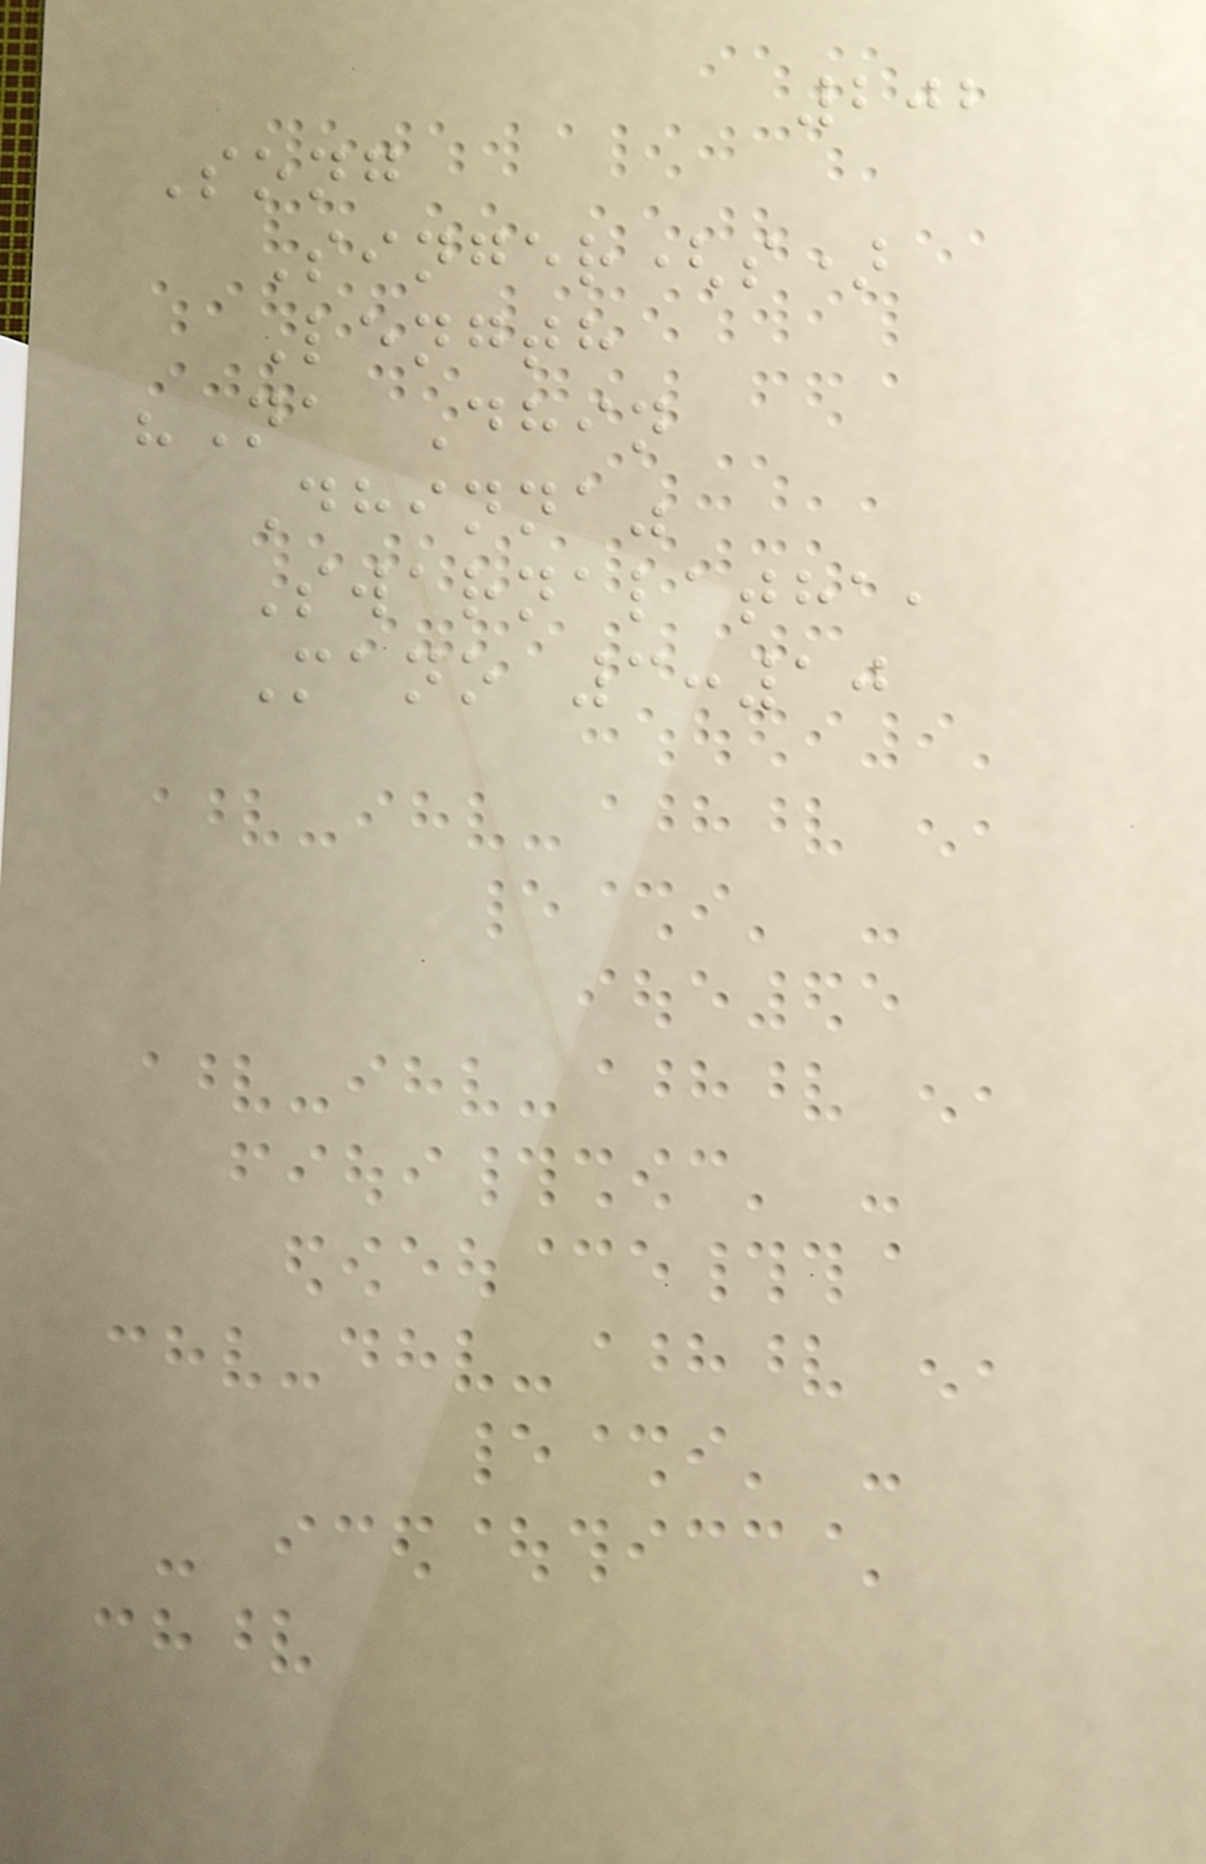202
Song
Singer(s)
Length
"Na Dhin
Dhinna"
Swarnalatha,
Mano 3:10
